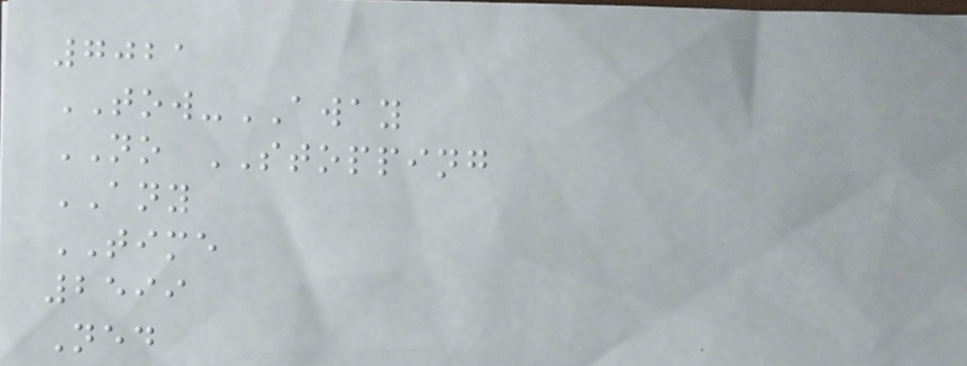7021
TOW-AWAY
NO STOPPING
ANY
TIME
2599
Ned
